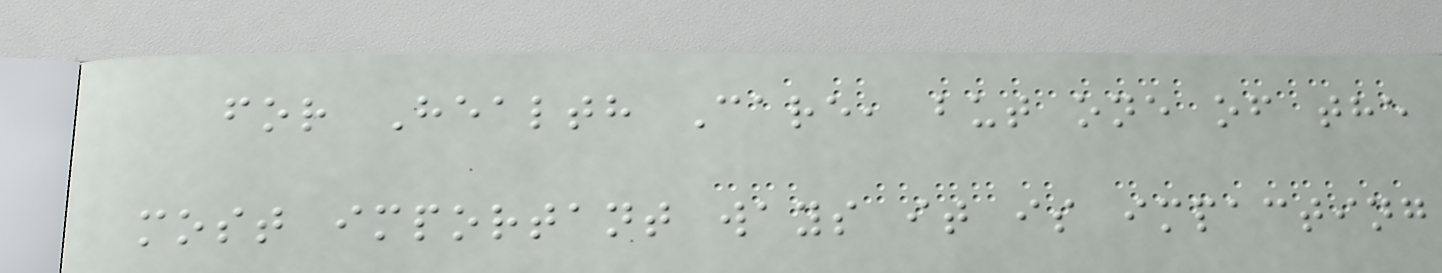for Health Care, but one of the
most important ways it is impacting
